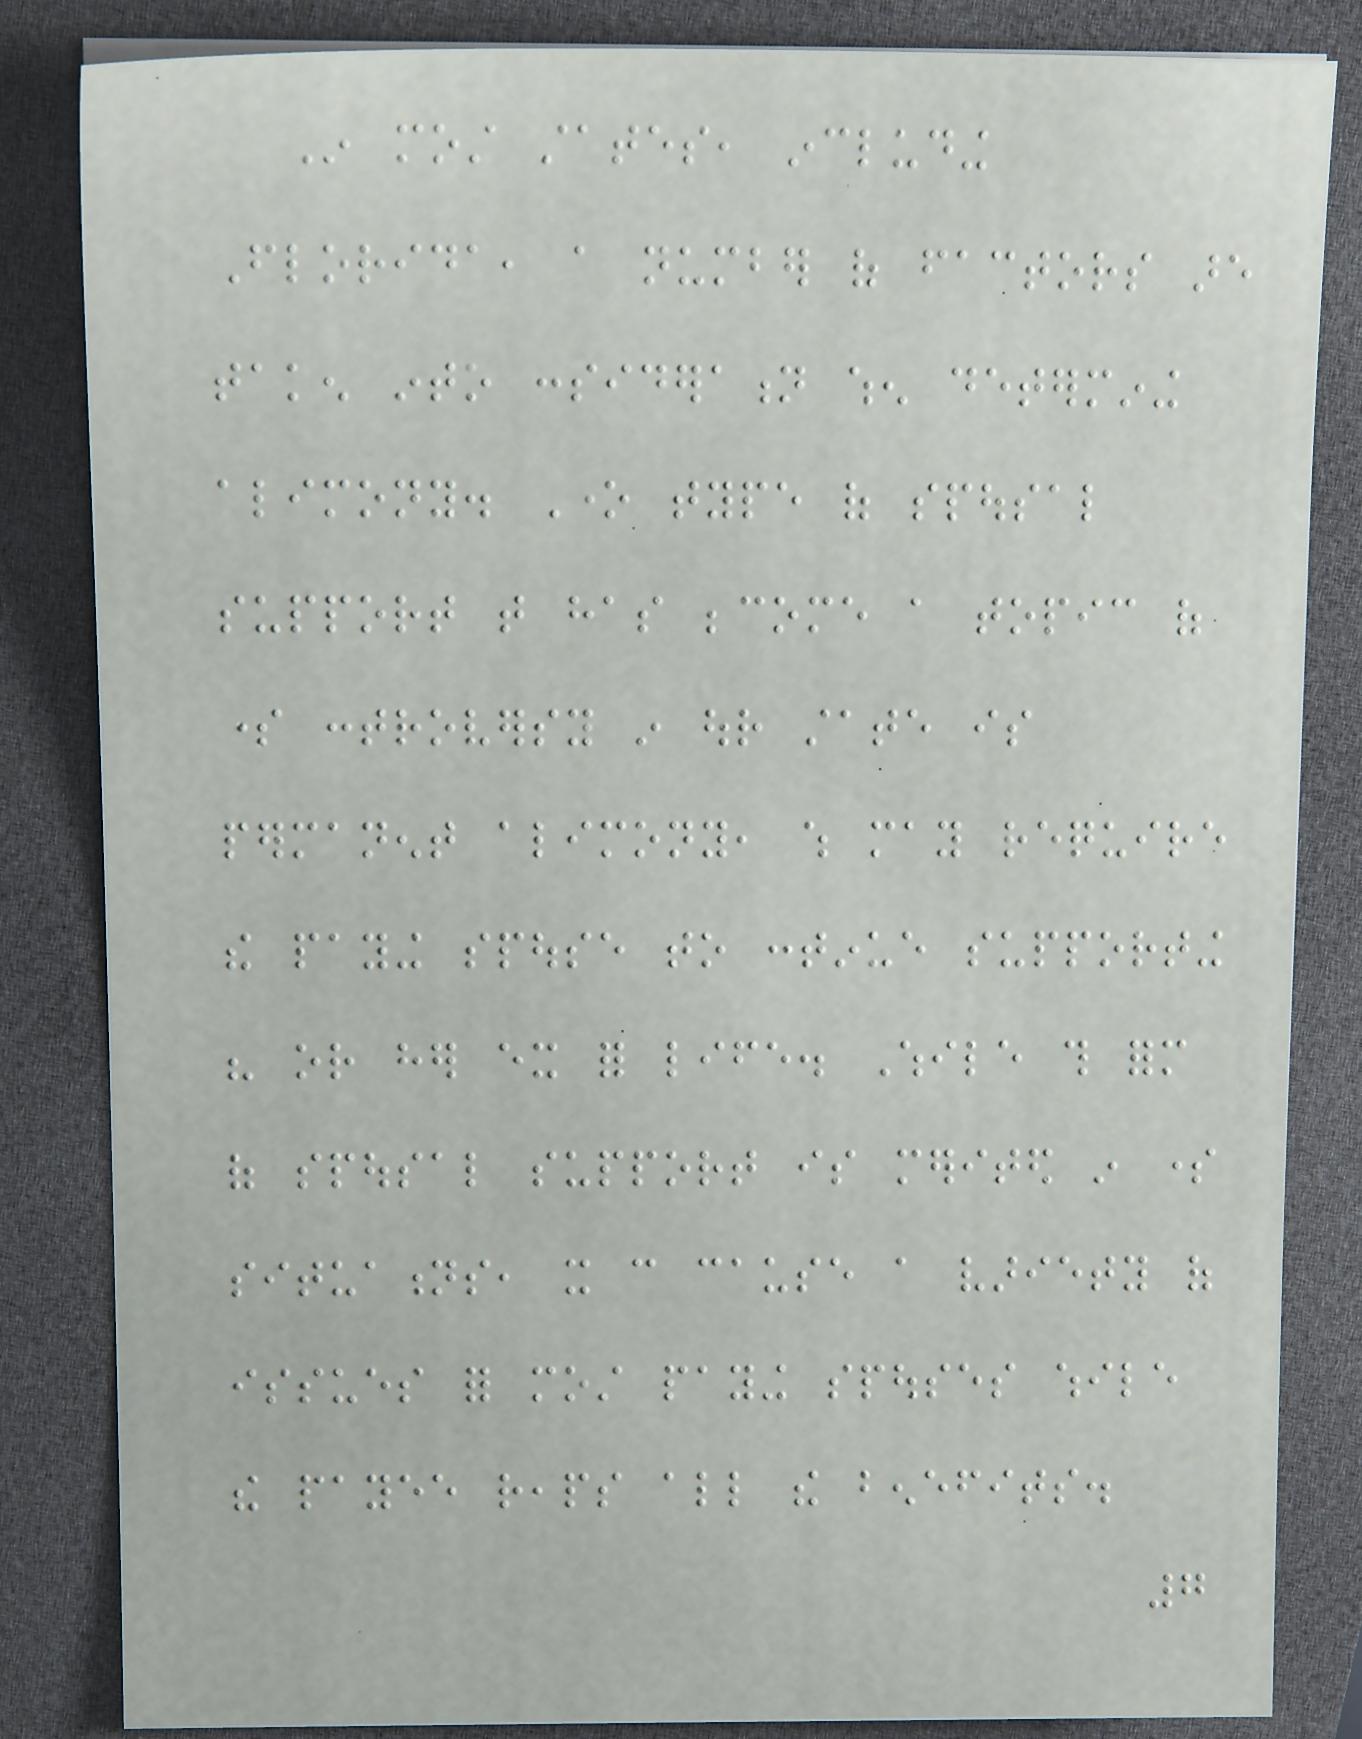In most states, including
Florida, a number of factors are
taken into consideration when determining
alimony. One type of spousal
support that has become a topic of
some controversy in our state is
permanent alimony, which may require
the paying spouse to continue supporting
his or her ex for life. While this form
of spousal support is merited in some
situations, it can cause a variety of
issues for most paying spouses while
the payee reaps all the benefits.
7
